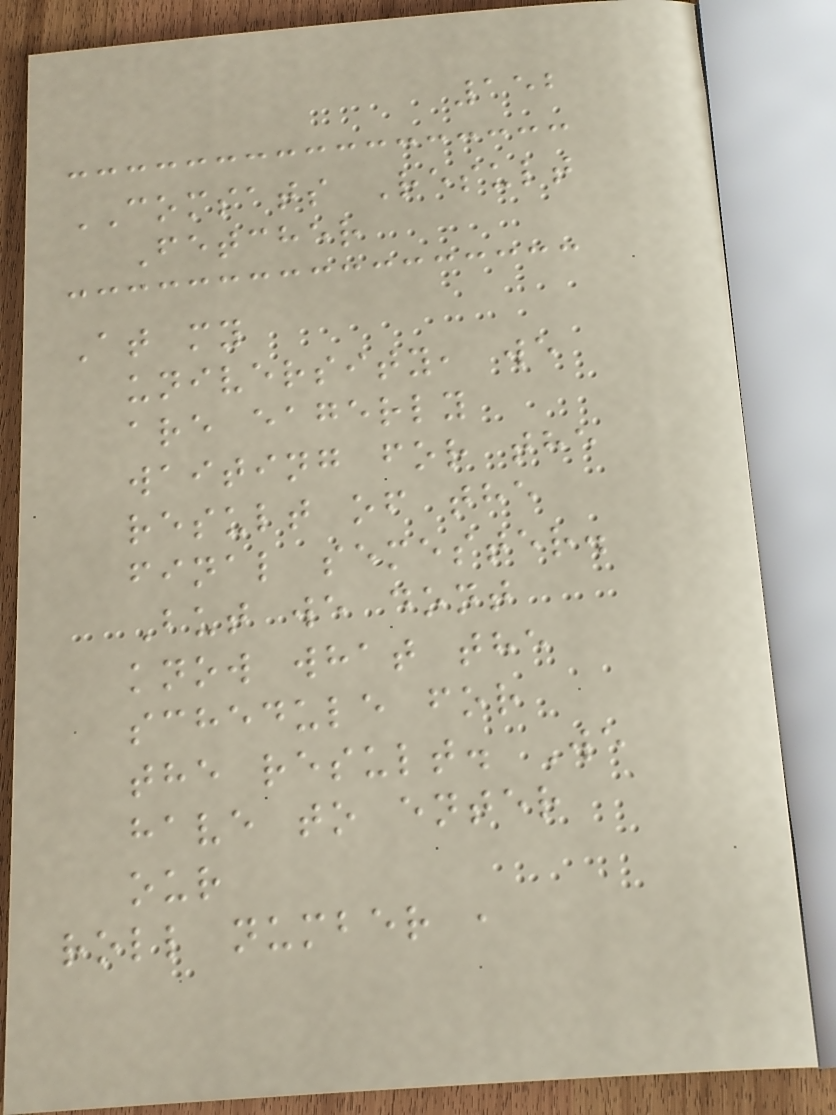152
COMSATS Result
Fetcher
At my
university, we
are eagerly
waiting for the
result of the
final semester.
But we dont
know what the
schedule for
the result. We
have to enter
our
roll number ,
